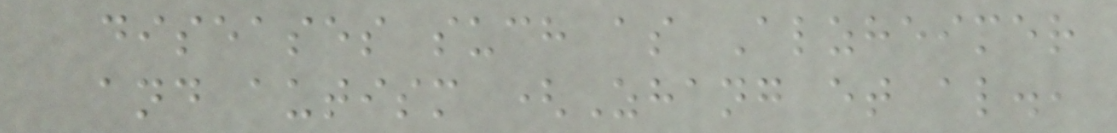diseases such as Alzheimer
and autism (Zhang et al.,
